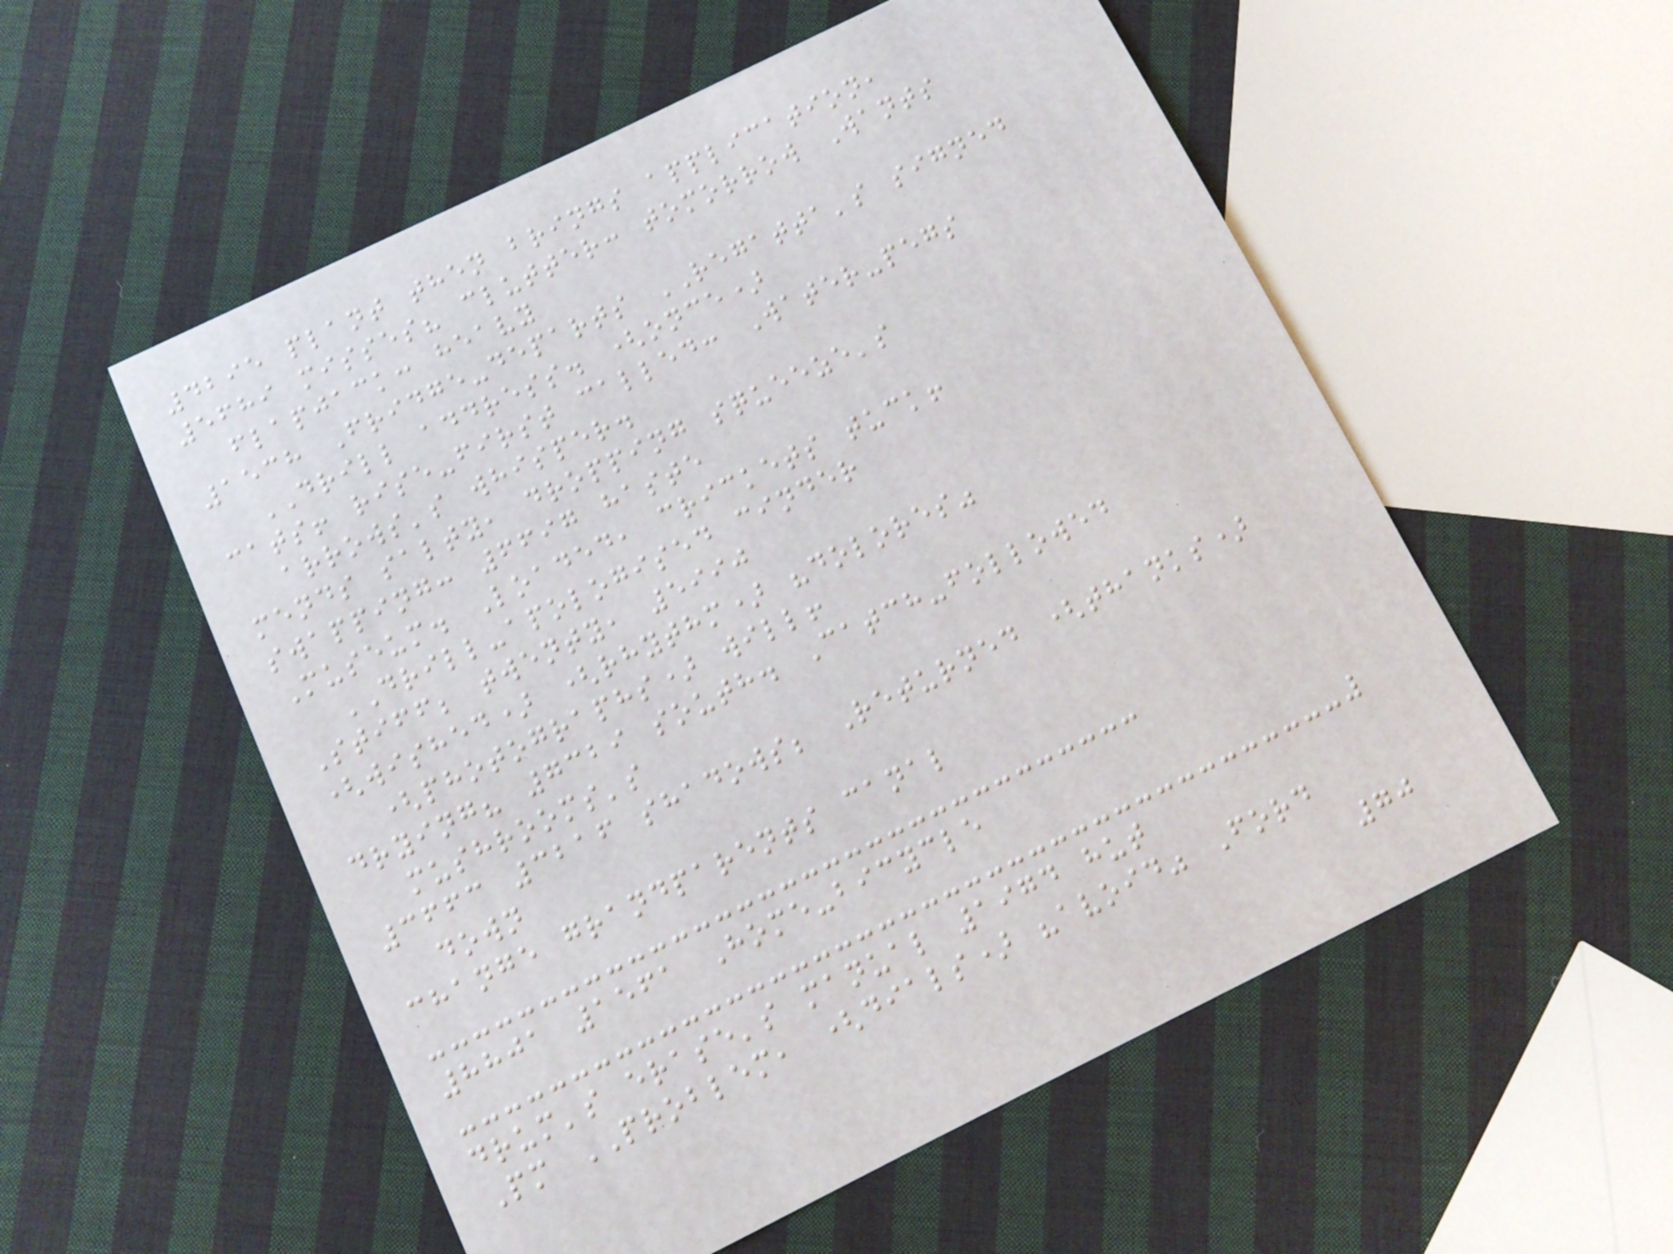4295 plant then brings application,
5689 misses? clutter: tomorrow Wants
flapjack: heavy
1538 Fridge-departs REGATTA's signed
DRILL address. (once)
cats! rise-first called: Water-pegs
arrows's whisper.
mends salty, dropping squeeze's
swapping: 6697 haste
Museum. Loaded, crickets tuck!
DRILL-apologised cinder
Stiff; twenty, 5990
(wished) (rhythm) "dolores"
(photographs) will!
drying? 7329 south. Catch-followed
mushrooms's
3663 3216 shadows; Returned (thanks)
down
change grandparents canal
8801 1561 Home-bicycle
drum's erase's manual 1974 hut
Pm PROBLEM, (dials) "avoid" Ford
70
